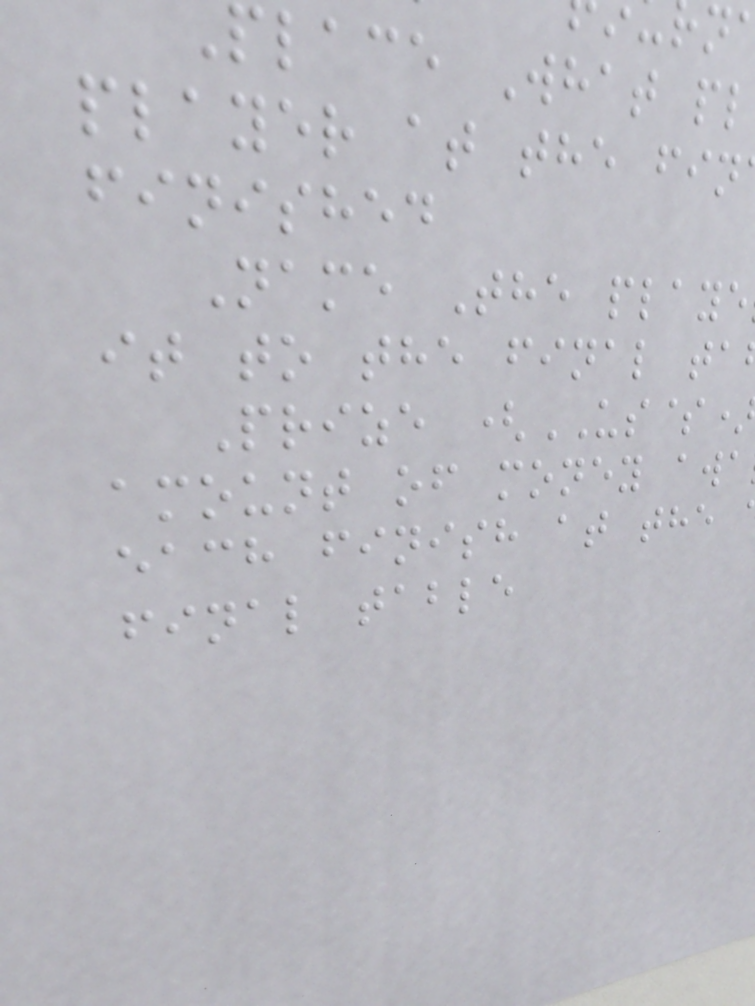place What pl
player at the fin
finished
Name The playe
it to the final ta
Prize (US$
amount of money awa
each finish at the
final table
